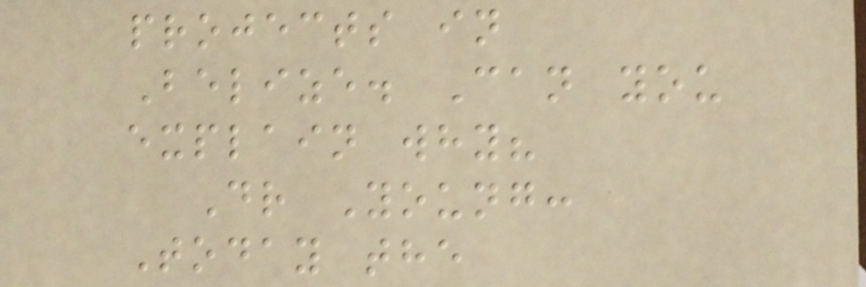projects in
Belize. Can you
explain why?
Dr Young:
Today the
